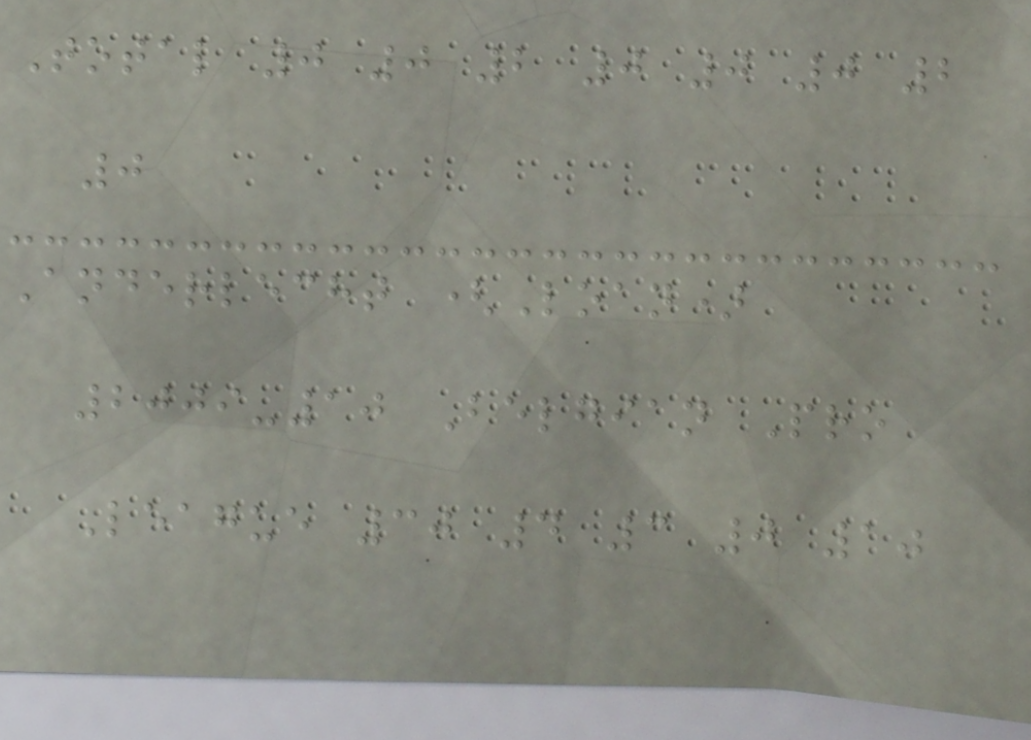Total 0 0 2 0 0 0 2
0
Anderlecht (Loan)
2009-10 Belgian Pro
League 30 4 3 0 10
